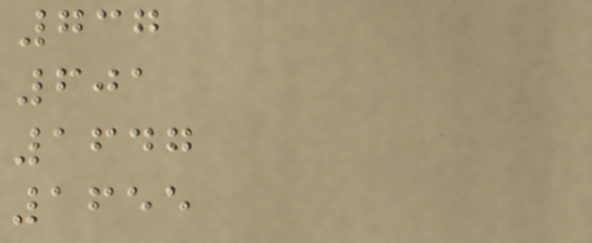737
601
1647
1655
